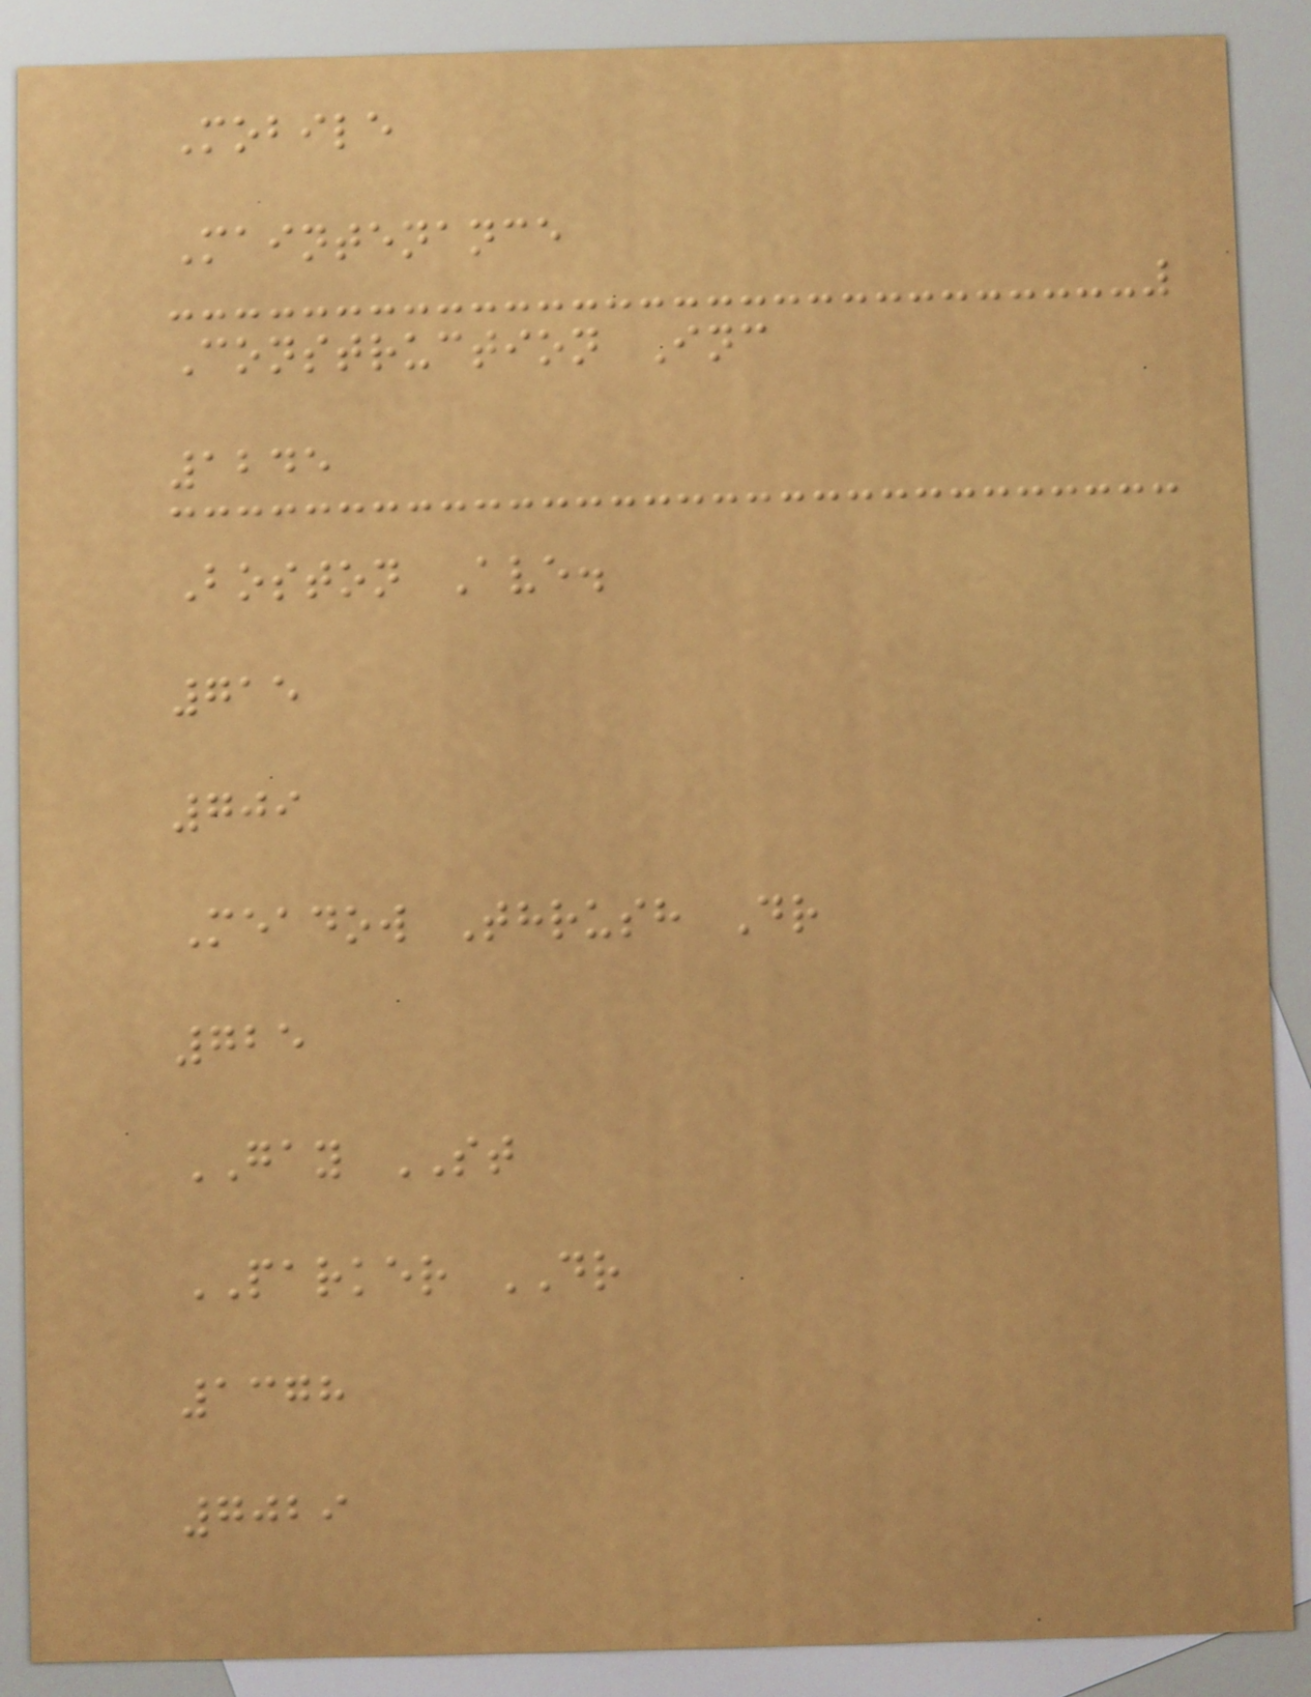Mobile
Maintenance
Construction Inc
1245
Boston Ave.
715
709
Meadow Thrush Dr
725
GAY ST
PARKER DR
1378
7029
